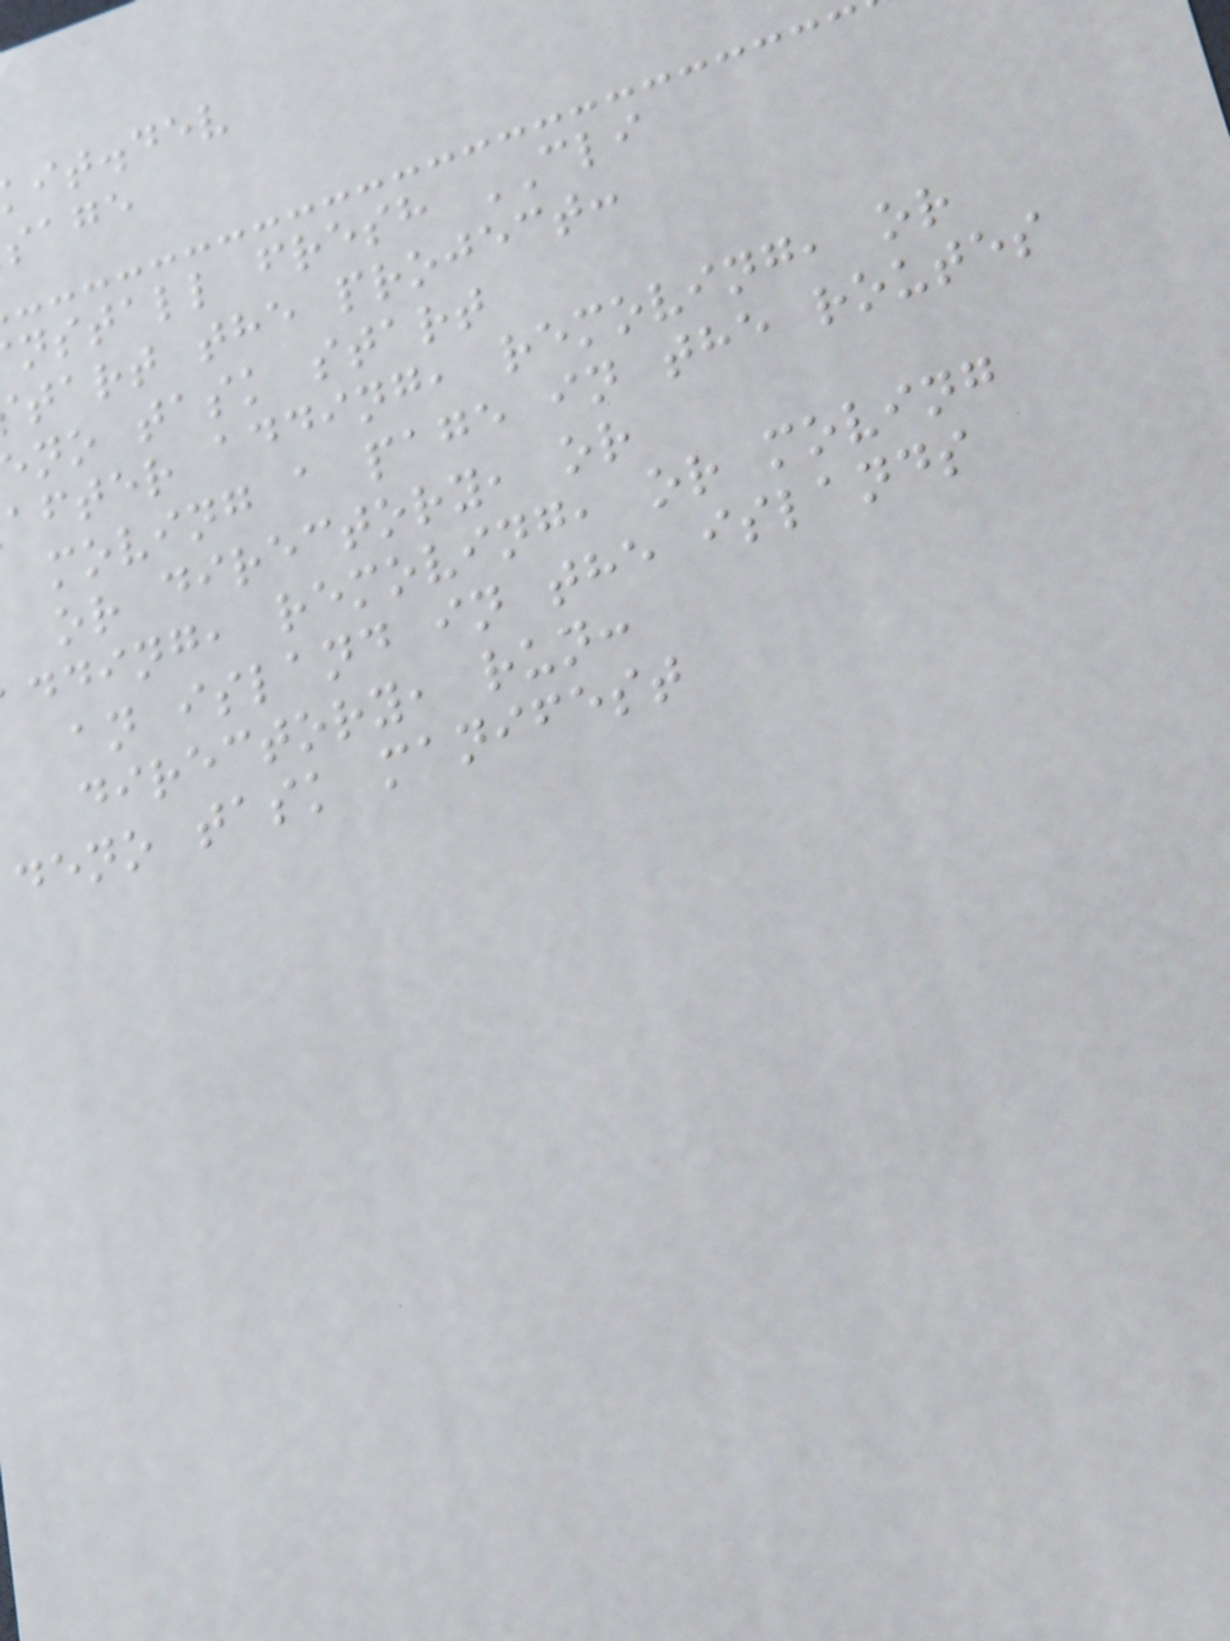it.dev
sage
nstall fresh CLI
tart the project:
no task start
after adding, removing, or
moving a page in the routes
or directory, or
dding, removing, or moving
an island in the islands
directory, run:
deno task manifest
